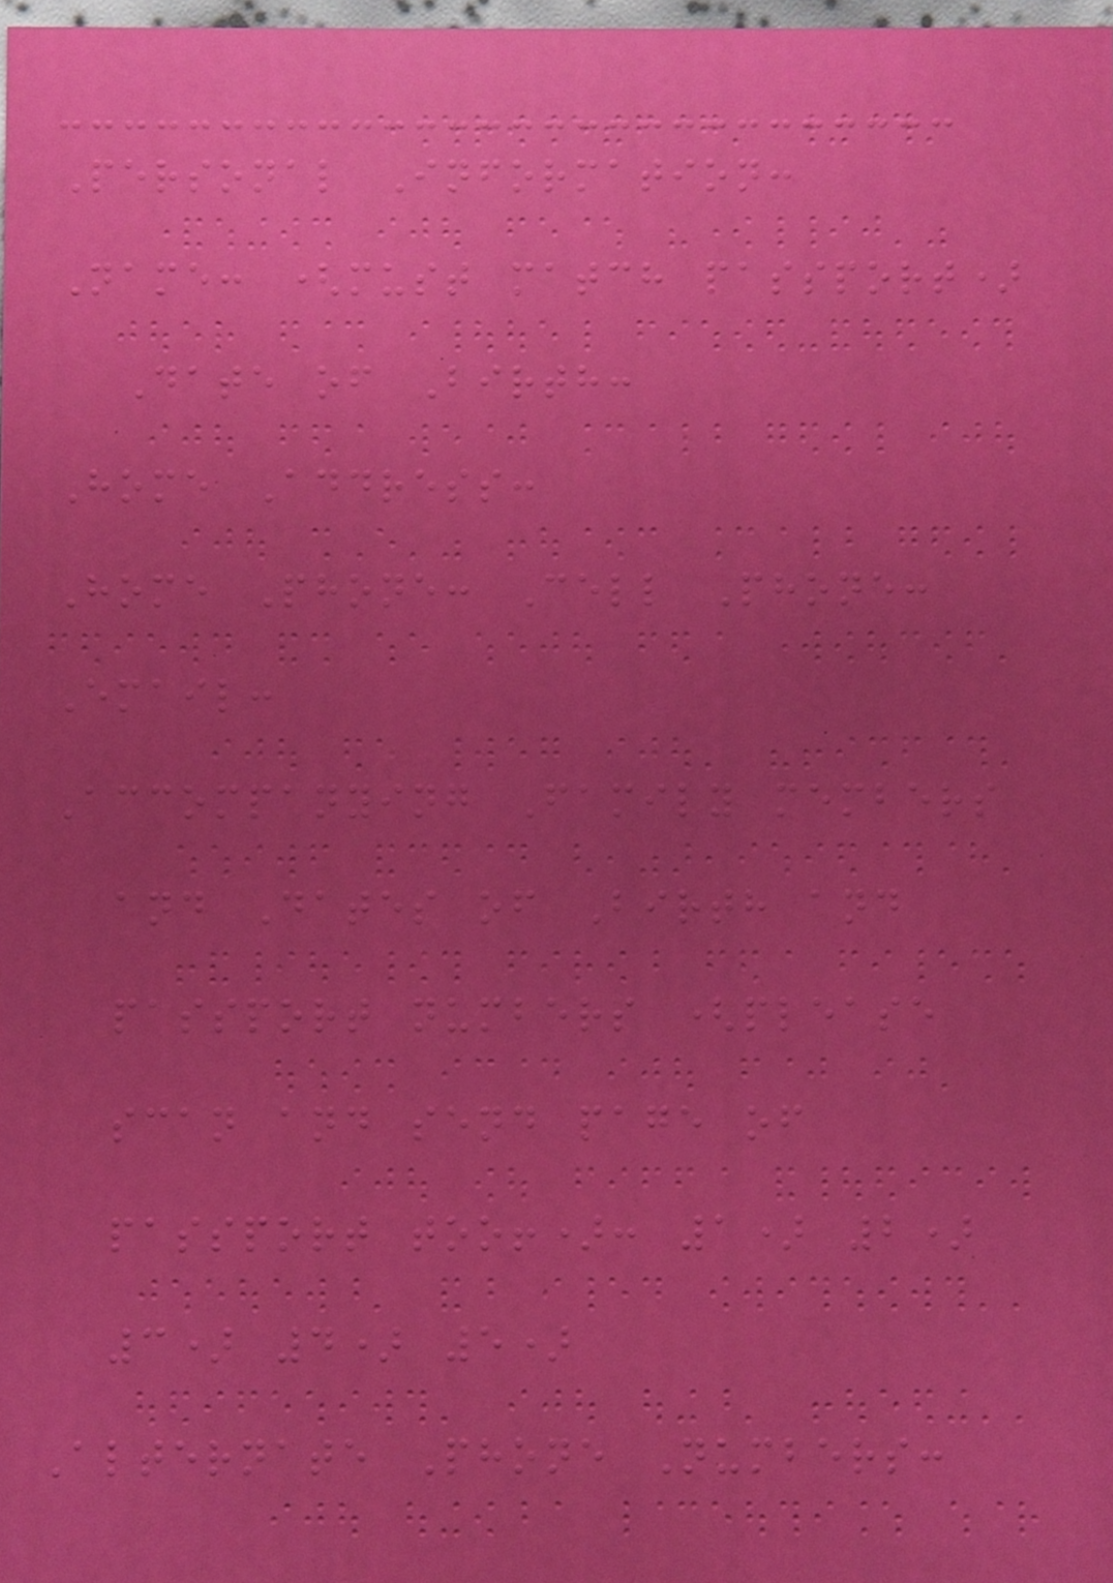Personal Information:
Name: (must match passport)
Date of Birth:
Home Address:
Home Phone: Cell Phone:
Email:
Accompanying Family members
and Dates of Birth and
passport numbers (please
scan and send page of
passport too!): 1) 2)
3) 4) 5)
Alternate Phone Numbers:
